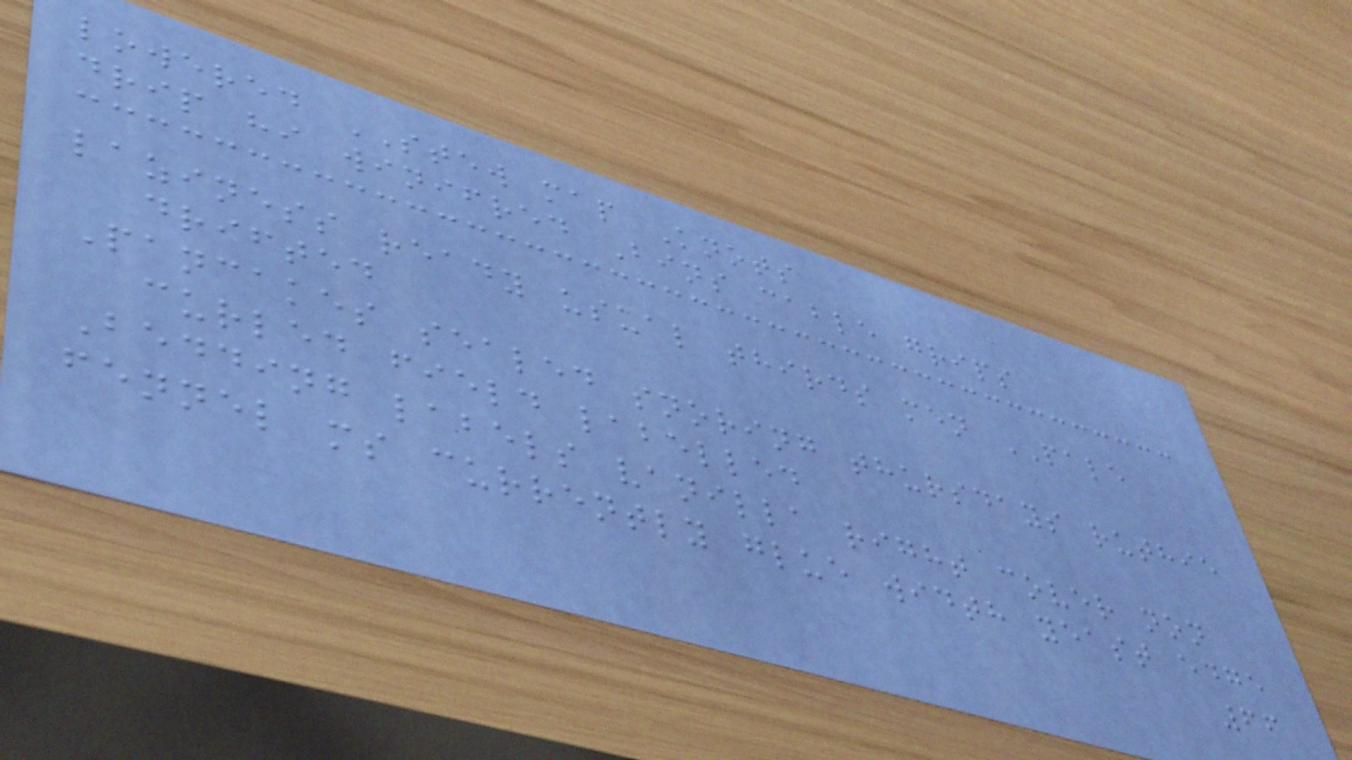lowered STEW map Knots
drip hi winifred Bins cable grips
laziness ready usual thirds men PALE
drifted
Pancakes sealed snoring thursdays ruthie
curled field labelled
Bedding labels vanilla right cover non
fennel ms currently glue width yeast edge
66
